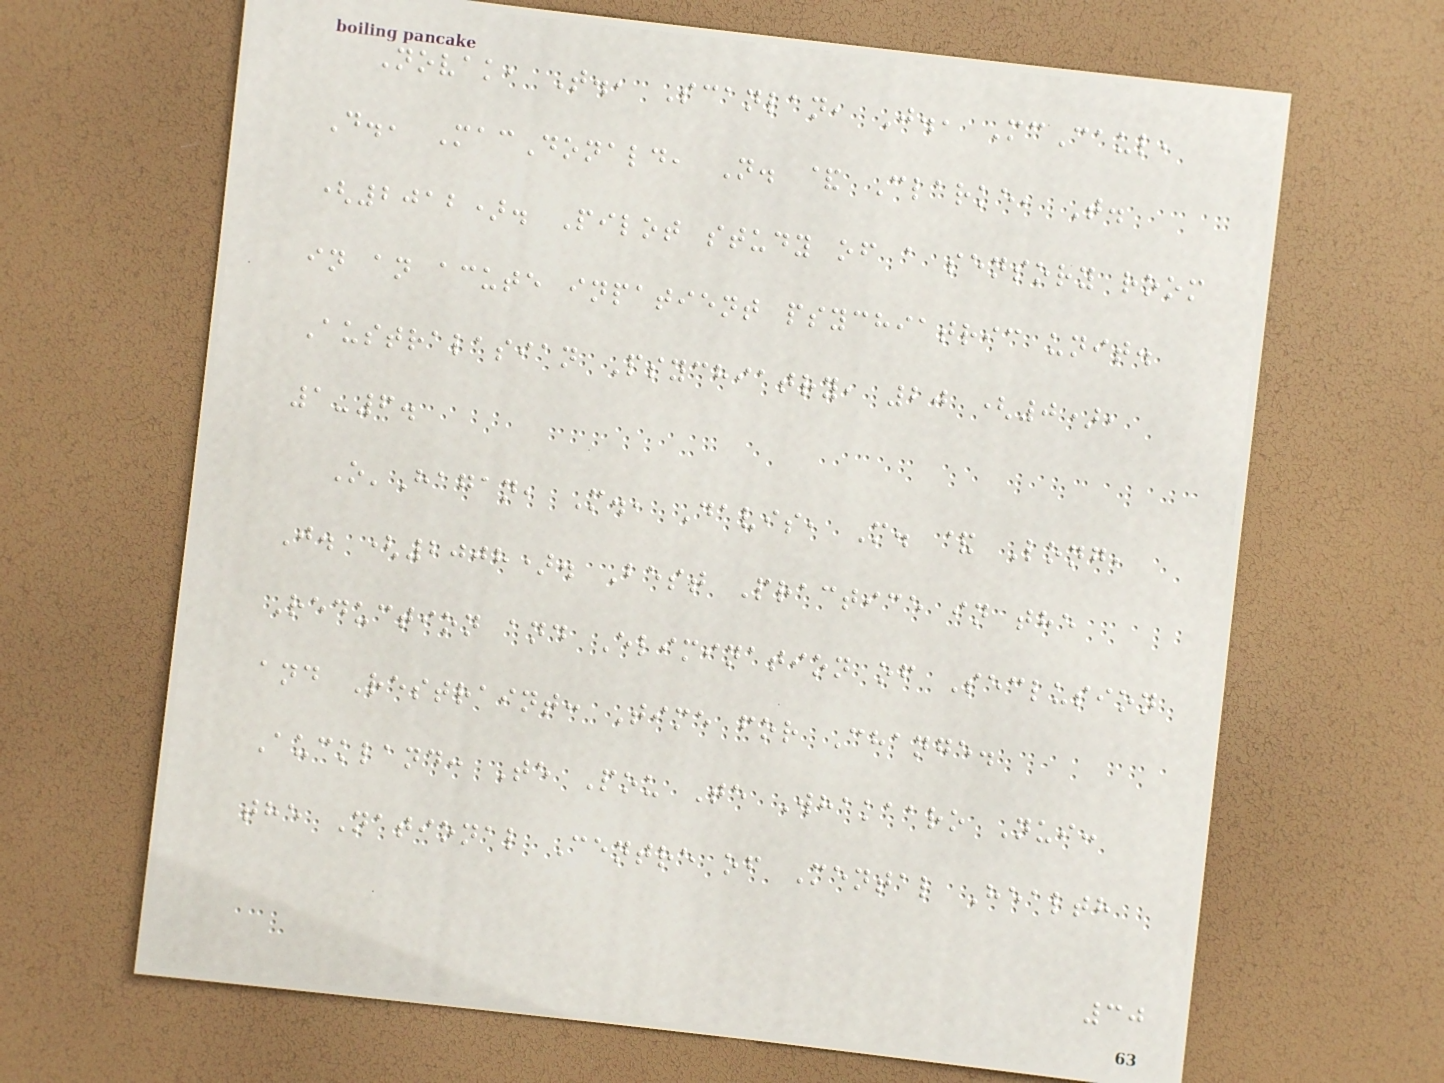Novak, T., Scanlan, J., McCaul,
D., MacDonald, N. & Clarke, T.
(2012). Pilot study of a sensory room
in an acute inpatient psychiatric unit.
Australasian Psychiatry, 20 (0),
1-6.
O'Hagan, M., Davis, M. & Long,
J. (2008). Best Practice in the
Reduction and Elimination of Seclusion
and Restraint: Time for Change.
Auckland: Te Pou Te Whakaaro Nui:
the National Centre of Mental Health
30
